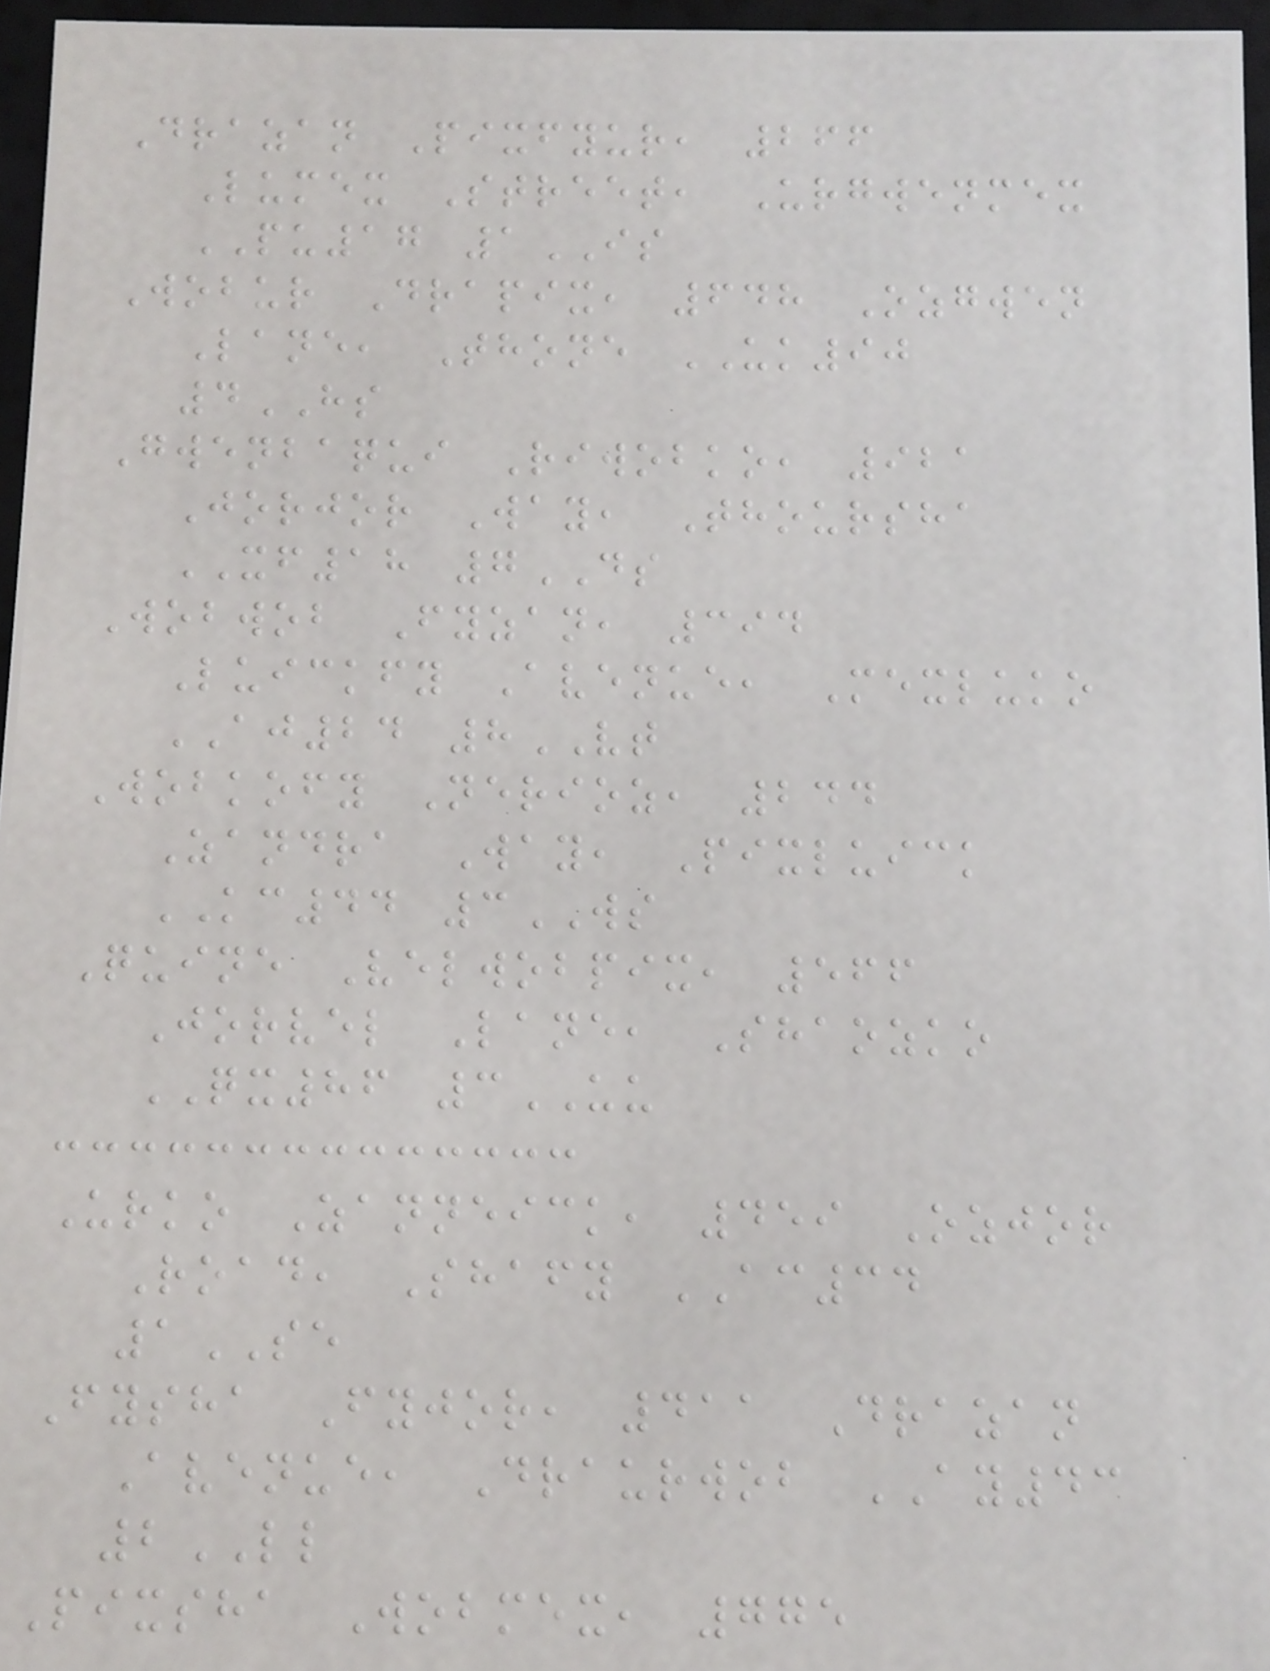Drazan Pixfyur, 266
Lumex Street, Urgwenmex
PU17 1IS
Wobur Drapix, 648 Ozgwen
Lane, Thone UK90
4HS
Gwenbaqui Riwobko, 921
Jorjor Way, Thoursha
XF18 7DS
Wobwob Fyzan, 394
Luickfy Avenue, Mexluko
AJ24 8VT
Wobkofy Nerioz, 244
Zandra Way, Pixluick
KC44 3WS
Quine Velwobpix, 566
Jorvel Lane, Shaozko
QX86 3UU
Urko Zanneick, 459 Ozjor
Road, Shafy AC34
1SE
Fysha Fyjor, 411 Drazan
Avenue, Draurwob AY43
2LL
Pixsha Wobmex, 775
